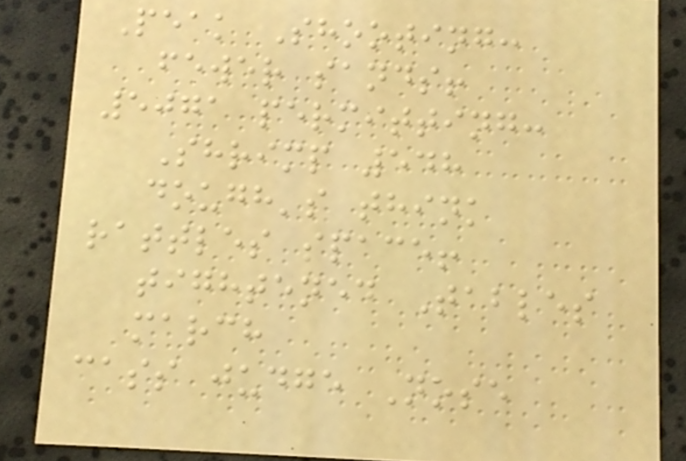Peak Shooting:
fewer sands!
5071 permitting:
Shrimp 548
dough's think
rattles space!
tightened Tables
march
cass judge Nose
